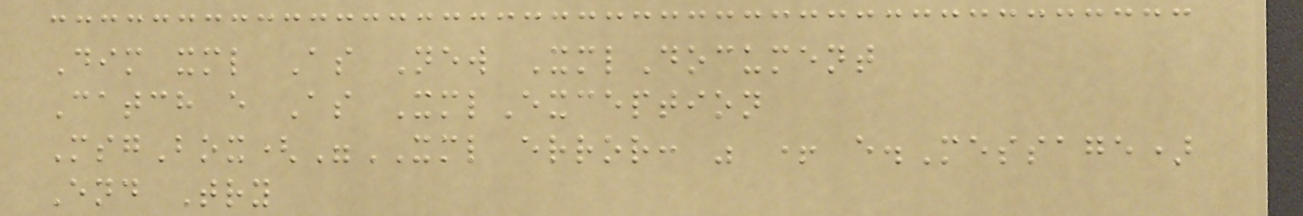Dim xml As New XmlDocument
Catch e As XmlException
MsgBox("XML error: " + e.Message)
End Try
